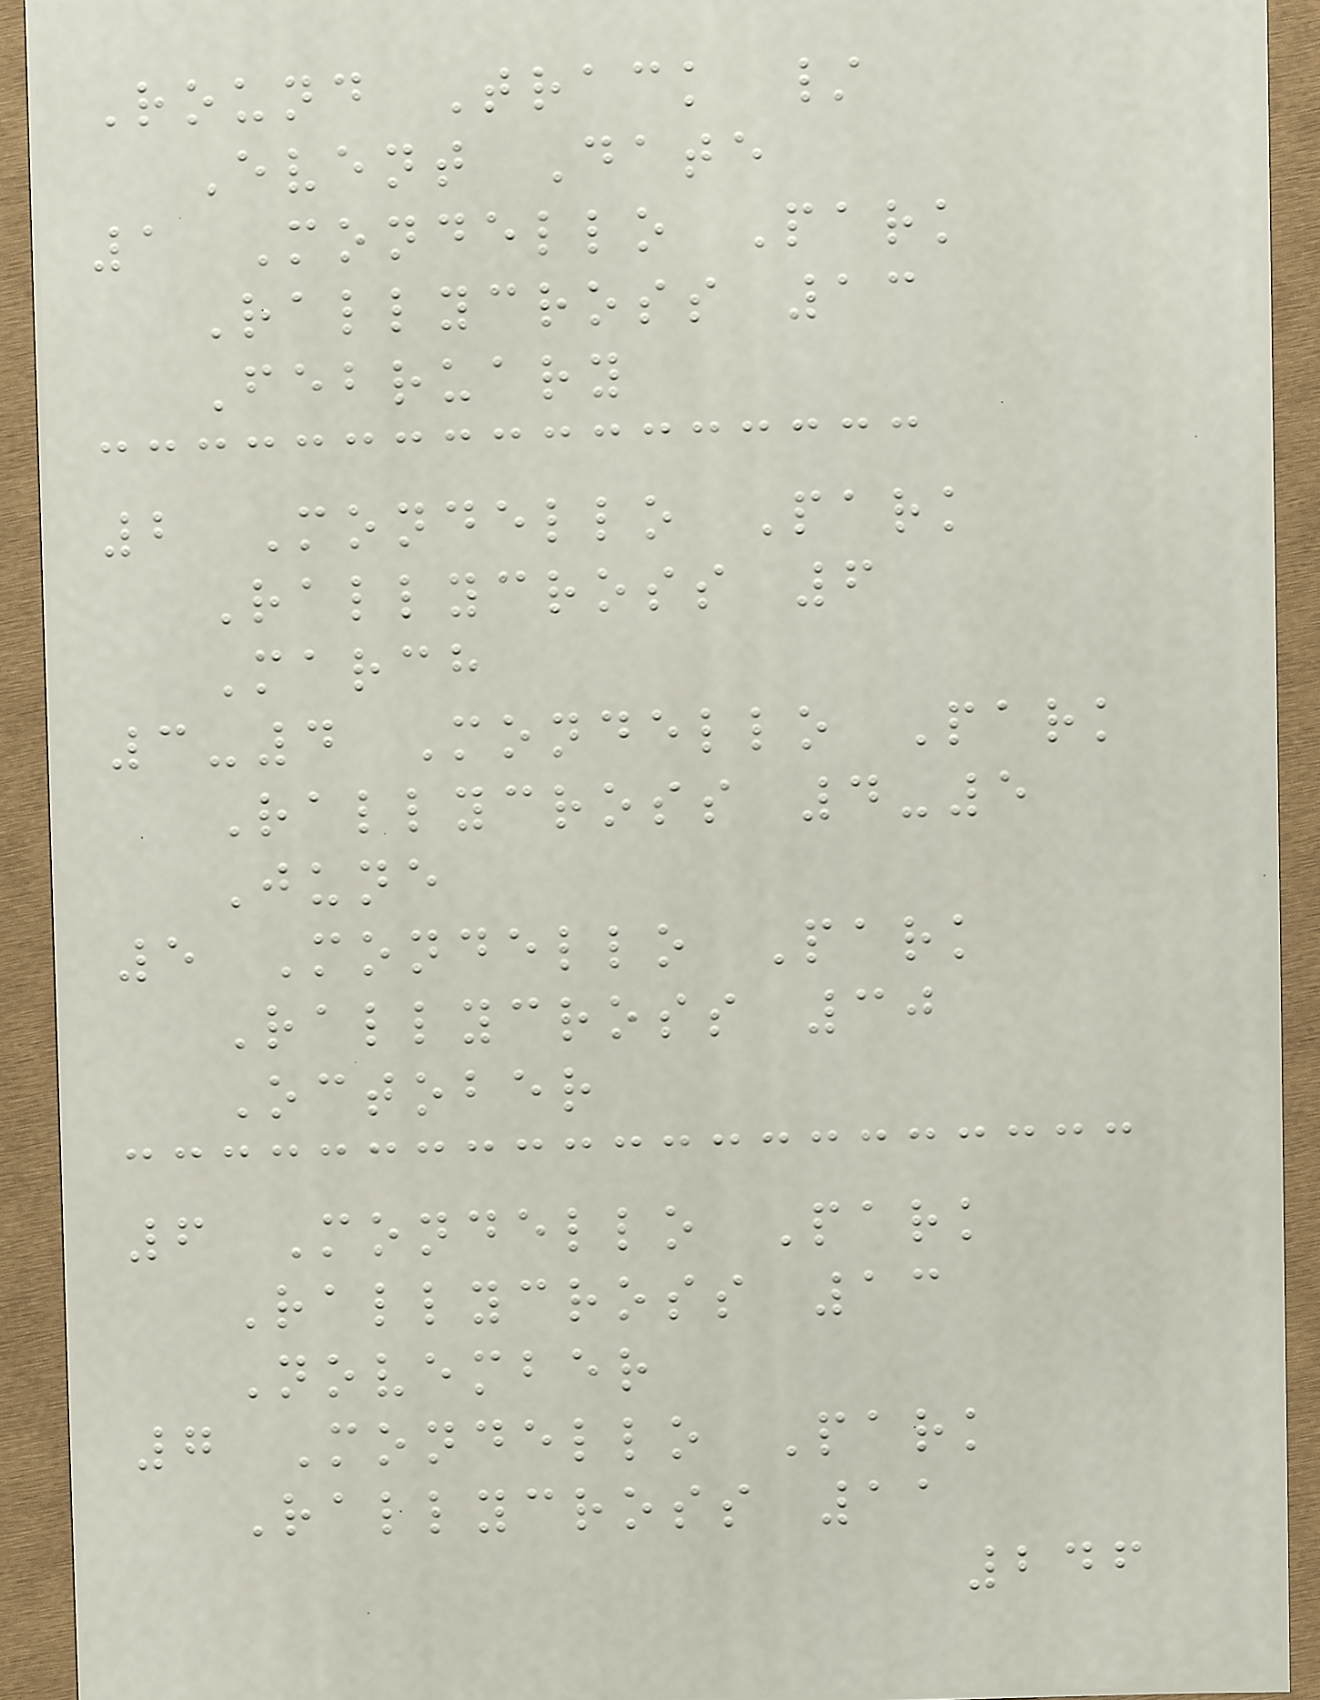Round Track /
Event Date
1 Mondello Park
Rallycross 13
February
2 Mondello Park
Rallycross 6
March
3-4 Mondello Park
Rallycross 4-5
June
5 Mondello Park
Rallycross 30
October
6 Mondello Park
Rallycross 13
November
7 Mondello Park
Rallycross 11
246
